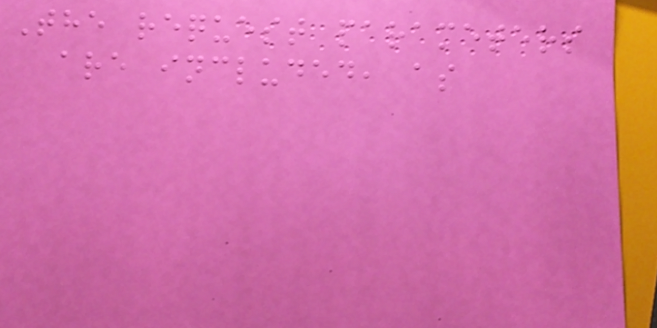The request parameters
are included, as
